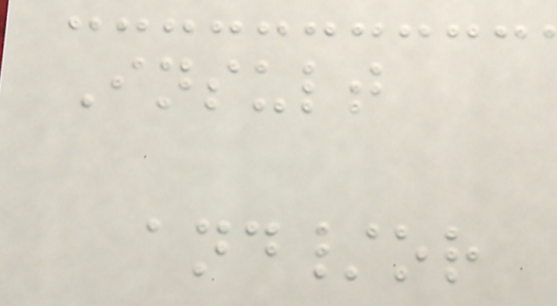Insult
and/or
